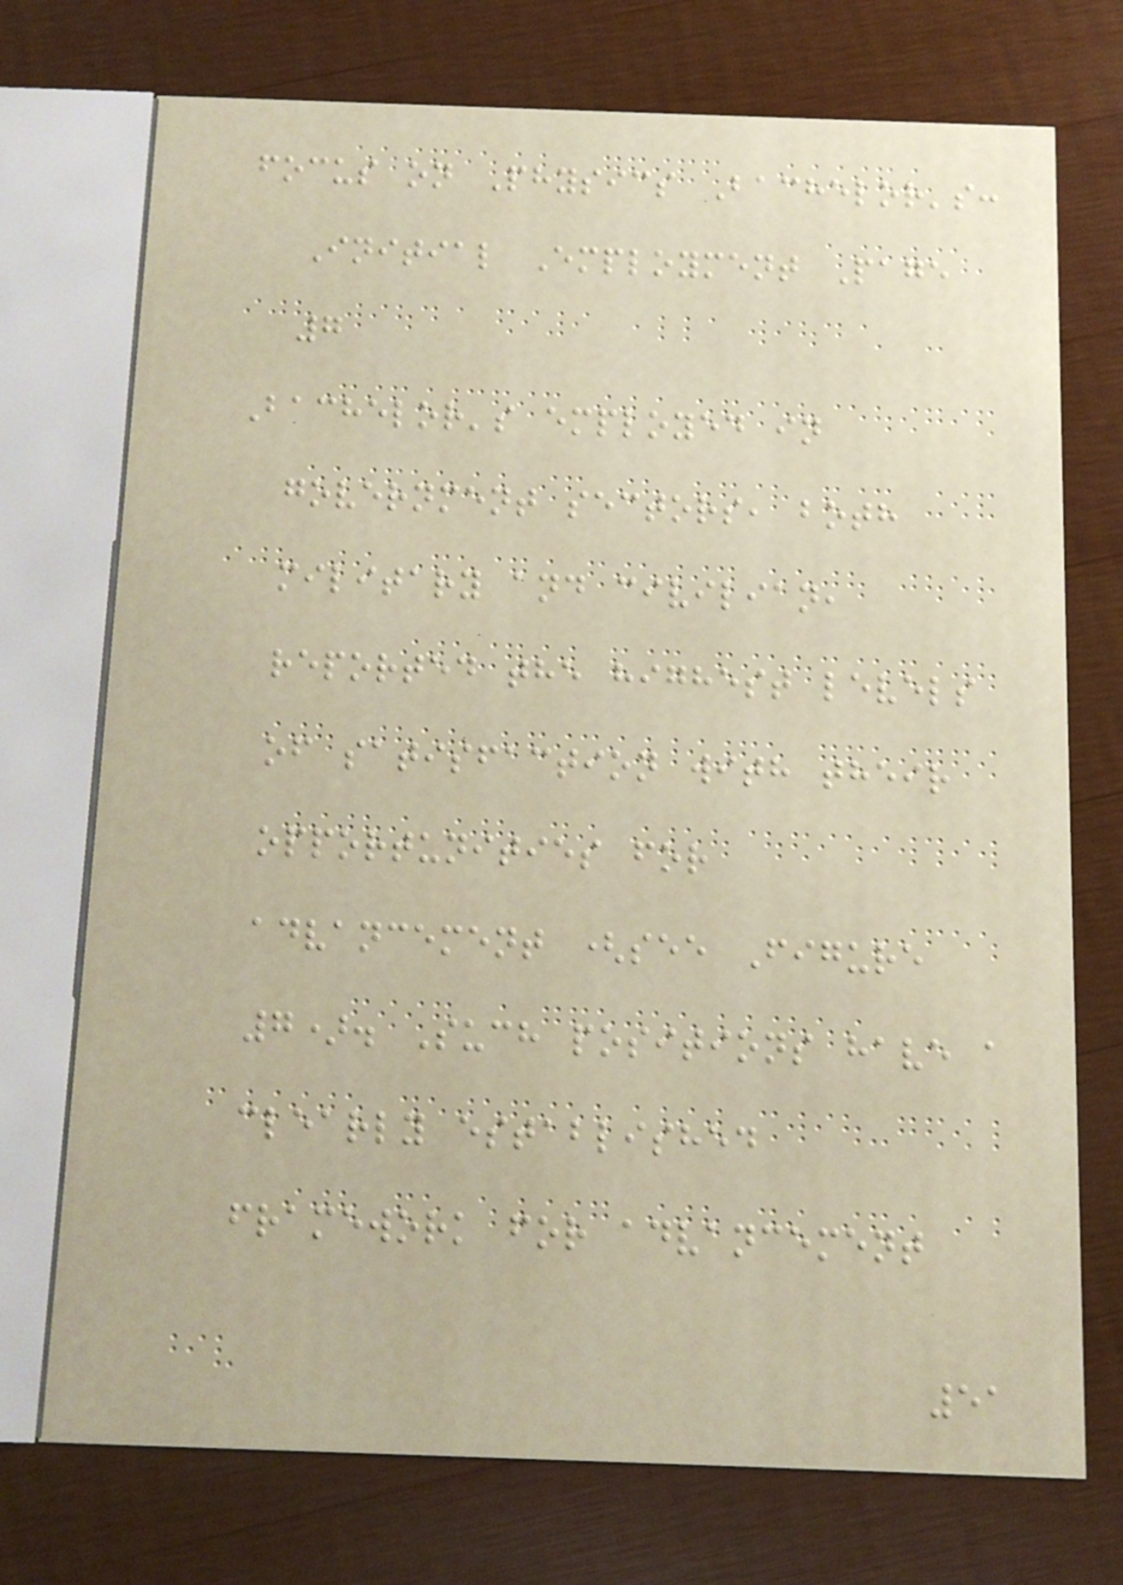focus on Physics Bachelor's:
Initial Employment Page
7
Bachelor's employed in
government sectors, both
military and civilian,
reported the highest levels
of satisfaction with their
opportunities for
advancement (see Figure
7). Such positions have a
clearly established
framework for advancement
51
